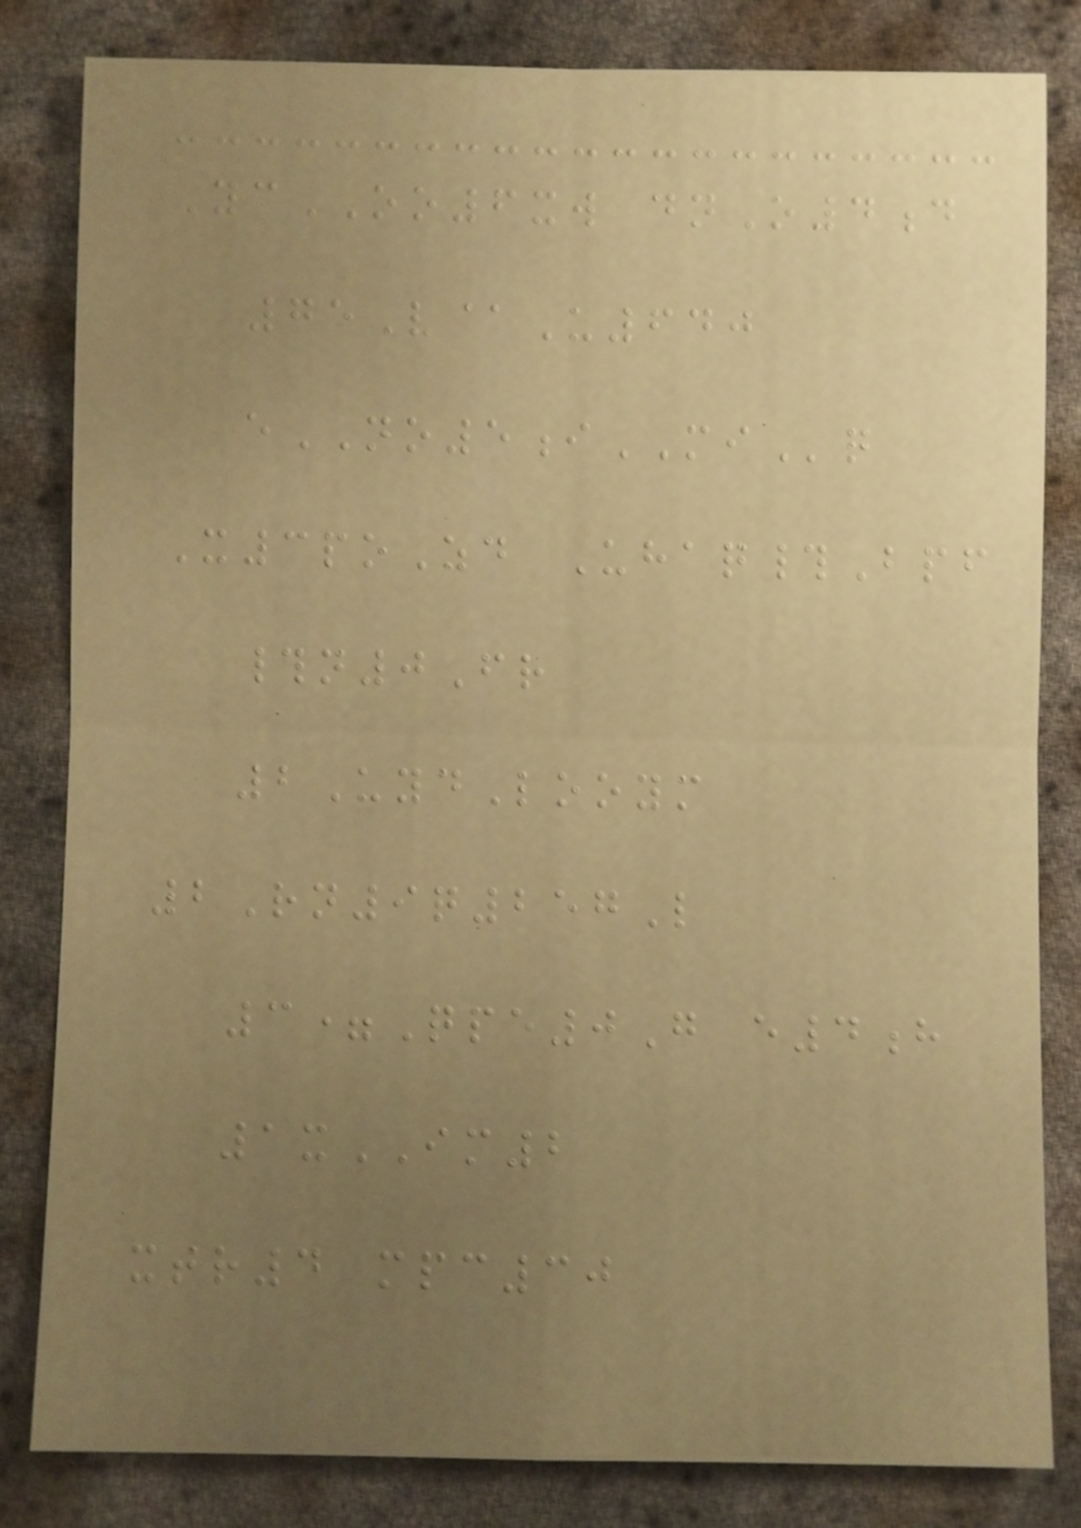YcOO6xw dnO4d
75V@U640
eNO5iMIq
X3poZd Uhaq#Bpf
#n0Fr
2UydLooym
2Rn9q257L
3=Qpe0G e4h
1xIM2
xtr4 mpc30
